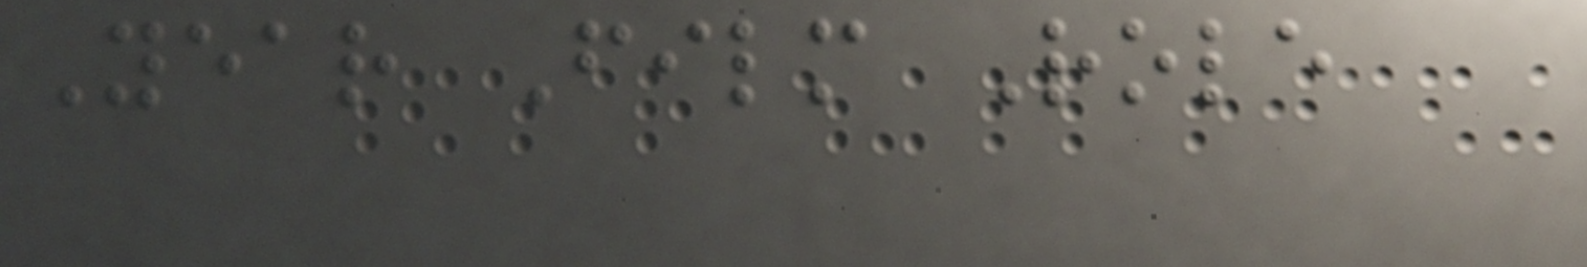Year Film Role
